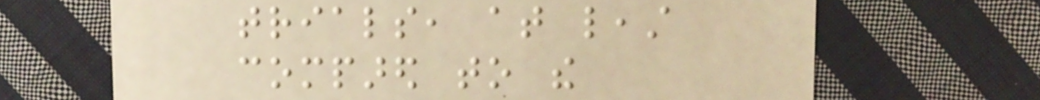trials, at least
compared to the
